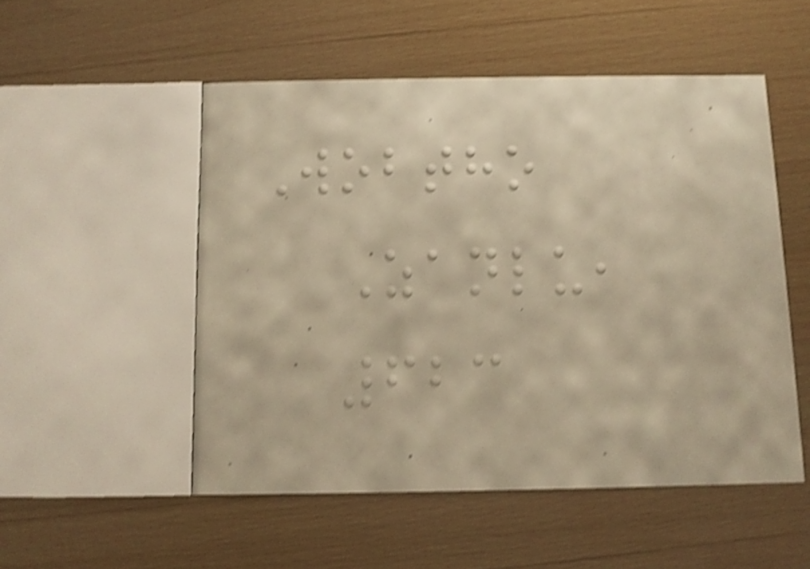Wobtho
Zanlu,
623
